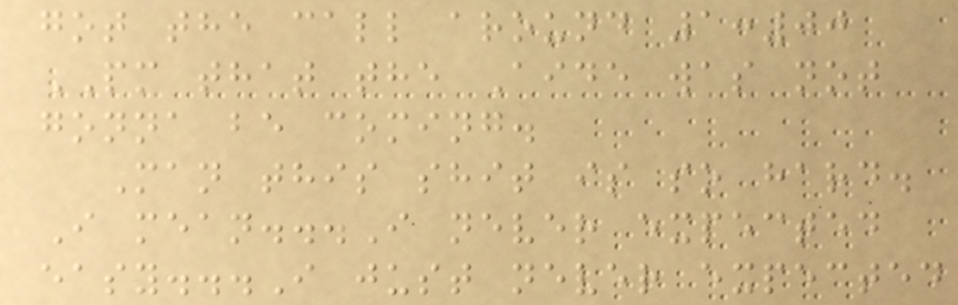got the call around 1:00
PM that the Aide was not
gonna be coming.
Man this shit is so hard.
I mean...I never expected
easy...I just never expected
